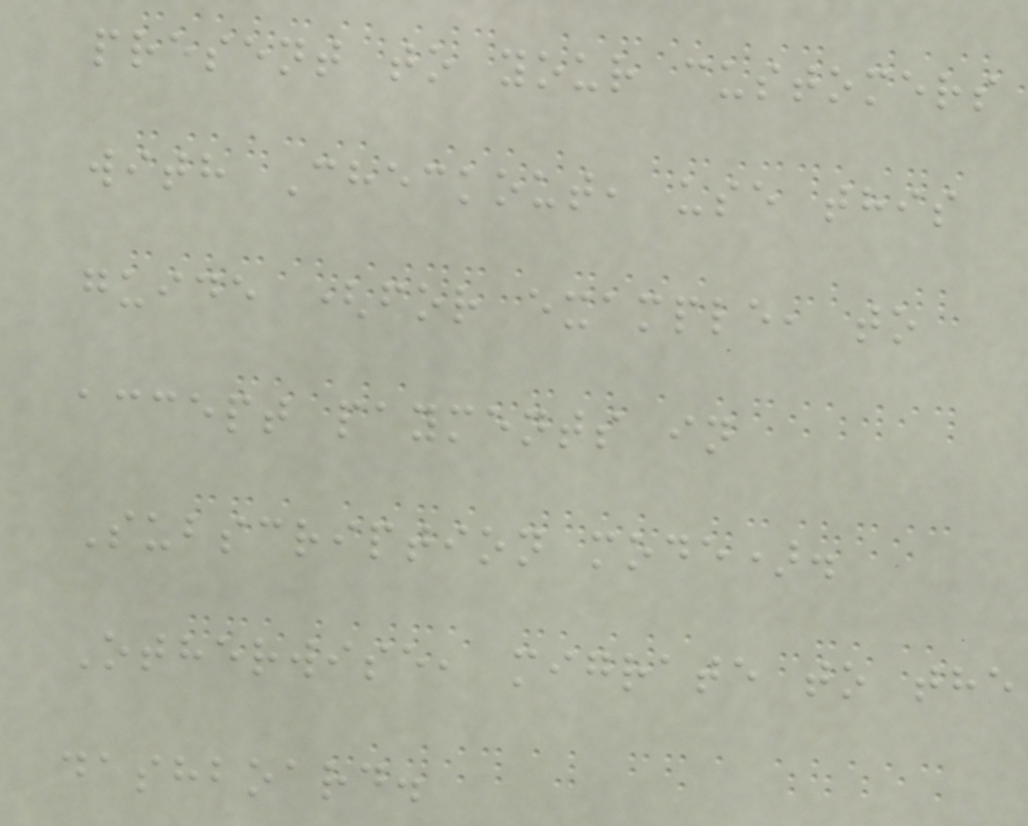present to your customers
with Checkout, use this
guide (for example, to
accept payments in
Subscription mode).
Otherwise, migrate to the
dashboard.
